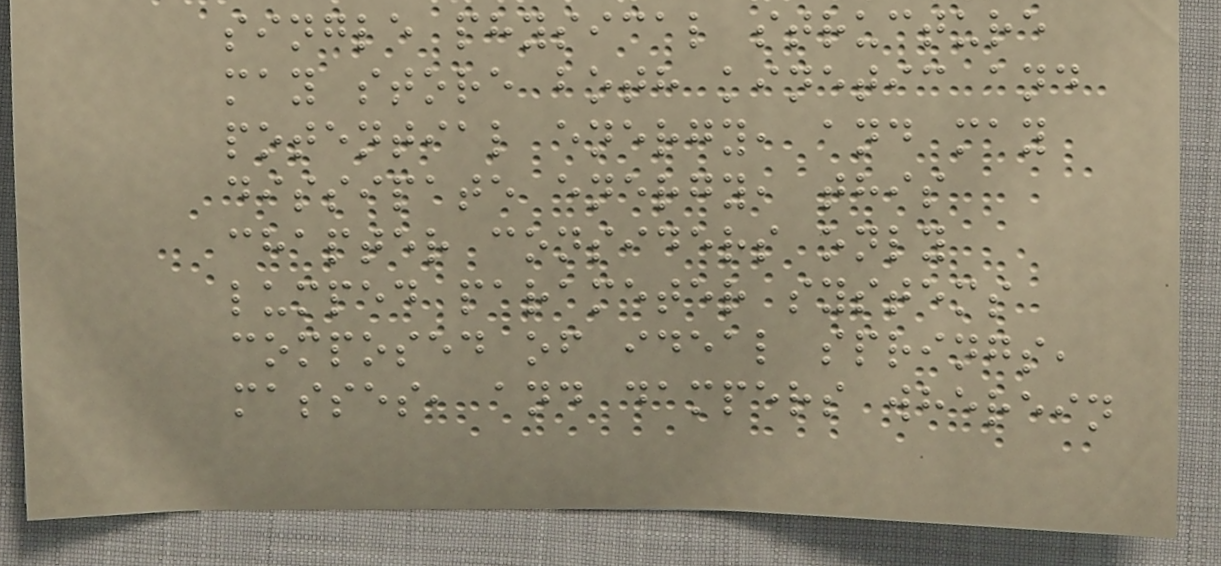single physical structure
may store both kinetic and
potential energy, and may
dissipate energy, this
chapter considers only
lumped parameter systems
composed of ideal springs,
masses, and dampers wherein
